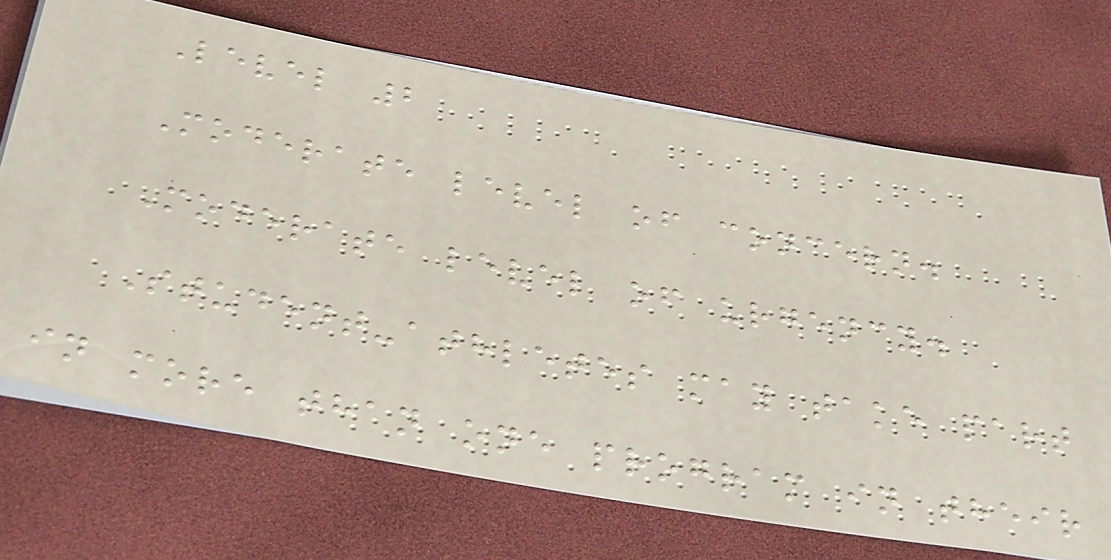Level 2
Moderate level of concern.
Moderate level of urgency.
Student-athletes may take part
in more than one program in their
